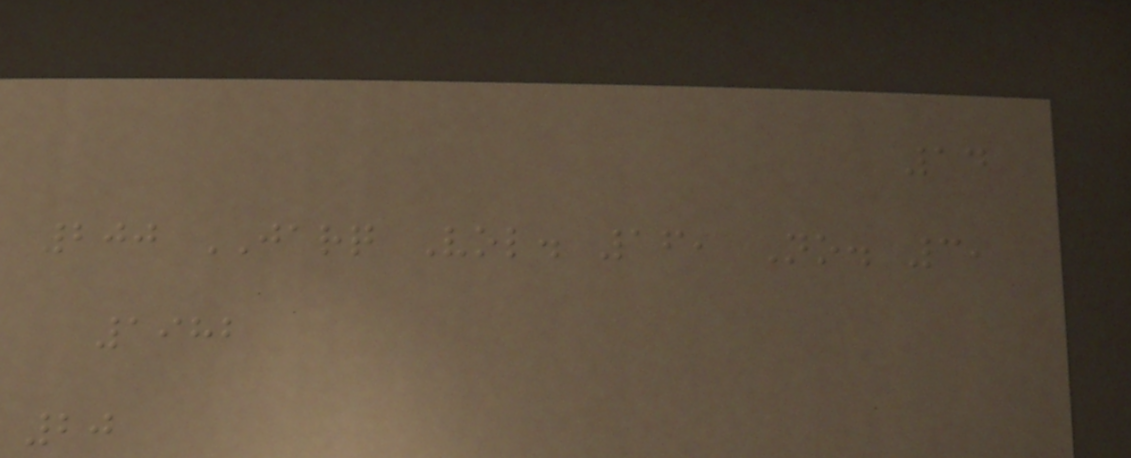14
200 JARQ Vol. 16, No. 3,
1982
20
